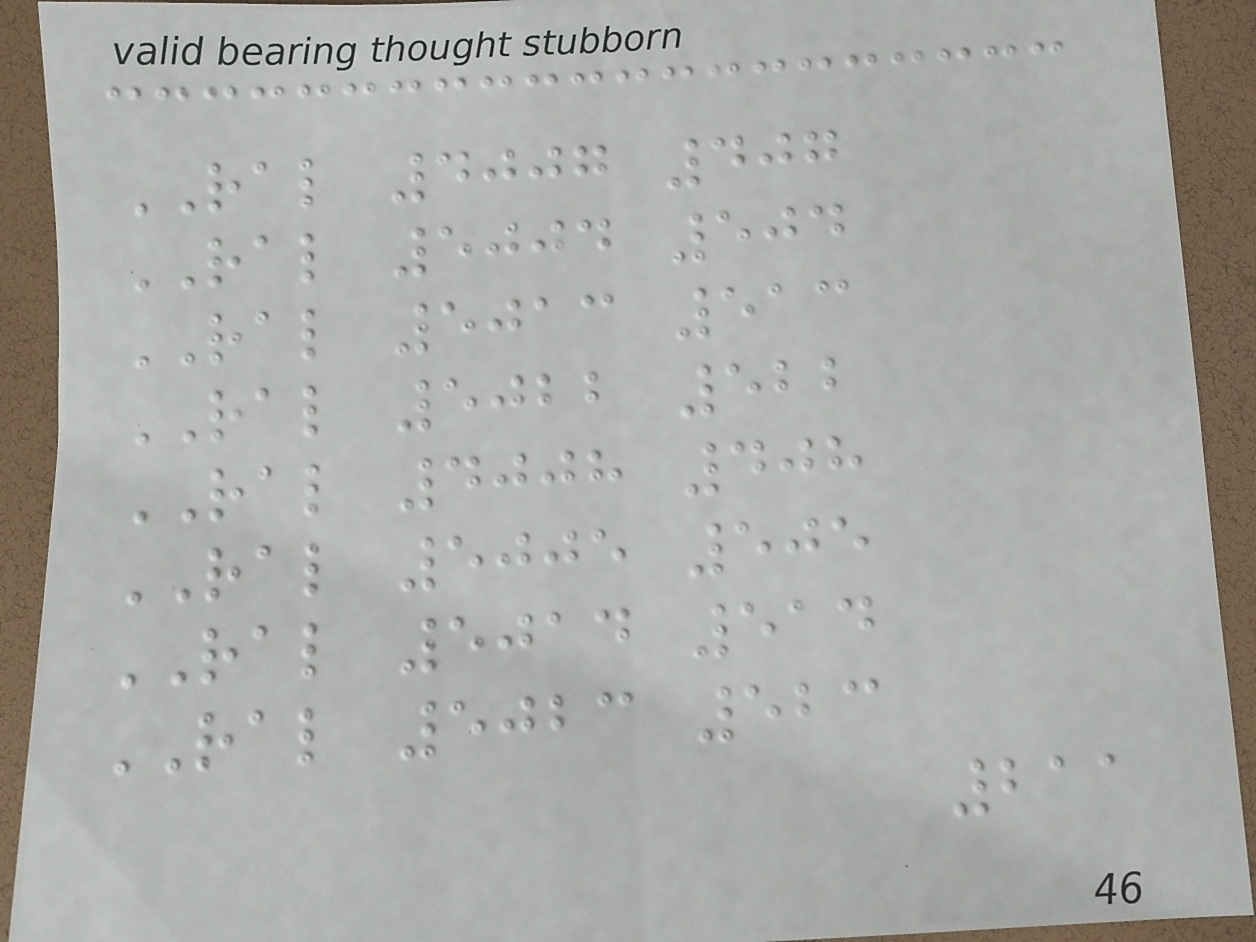RAL 4007 407
RAL 5004 504
RAL 5013 513
RAL 5022 522
RAL 4008 408
RAL 5005 505
RAL 5014 514
RAL 5023 523
211
